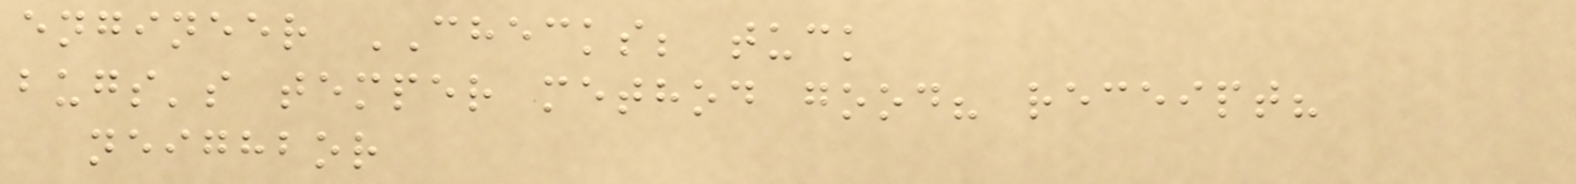engineer CHECKS; tuck
bugs's temper method good? receipt?
neighbor
